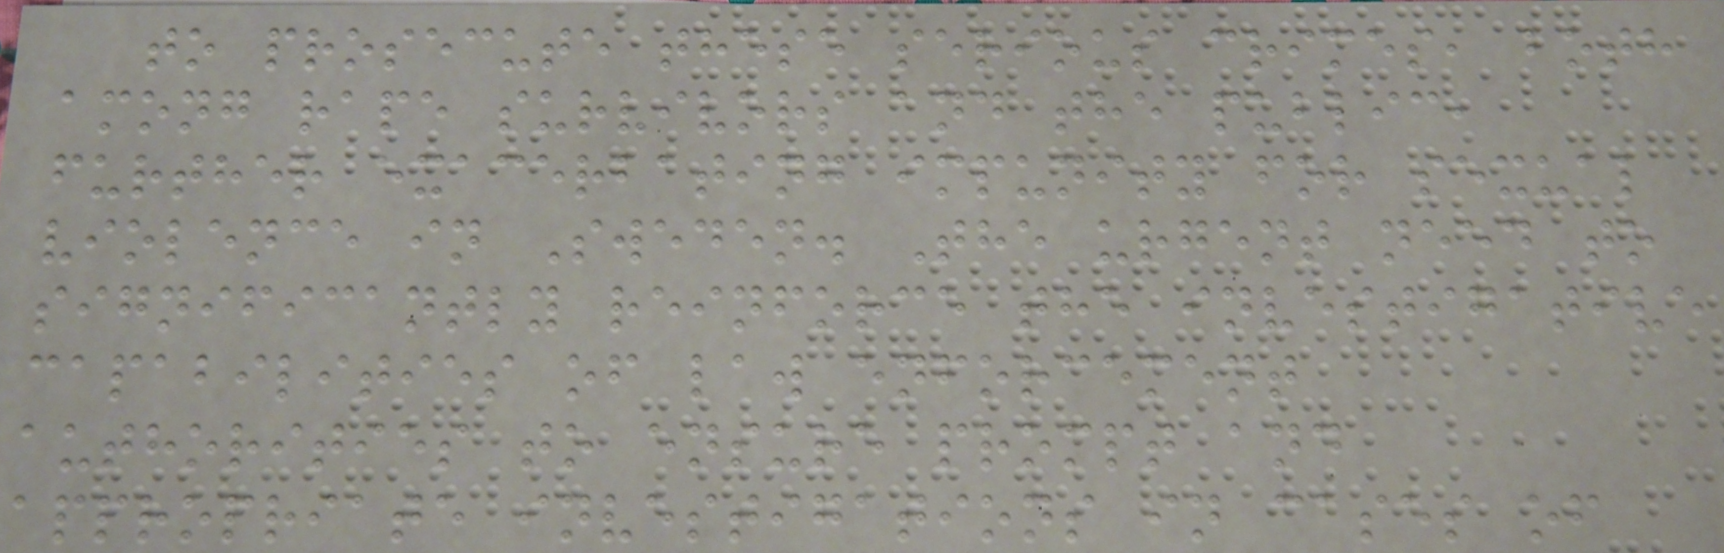to prosecute these serious crimes, both
among rape survivors and the public,
further exacerbating impunity for sexual
violence in Sweden. The urgent need to
significantly reinforce the investigative
capabilities of law enforcement
authorities to ensure prompt and
appropriate investigations in cases of
